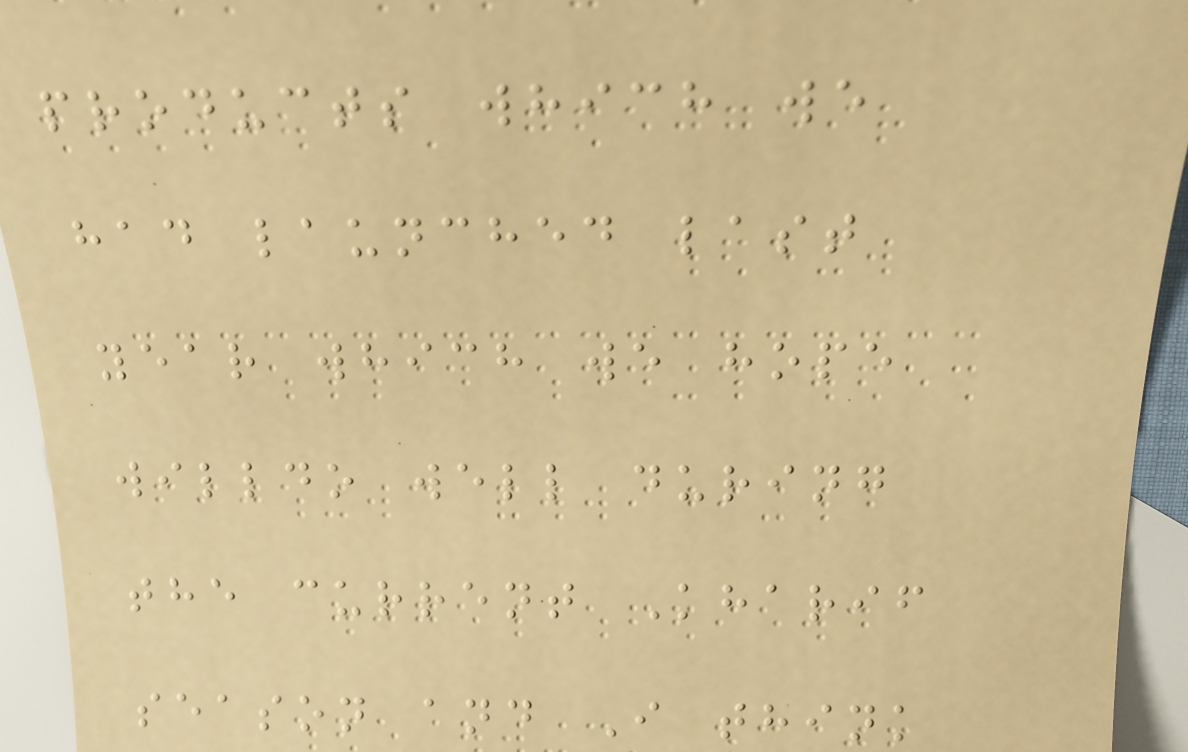products which we
had launched last
year which we hope
willdo well during
the current Kharif
season and I think
